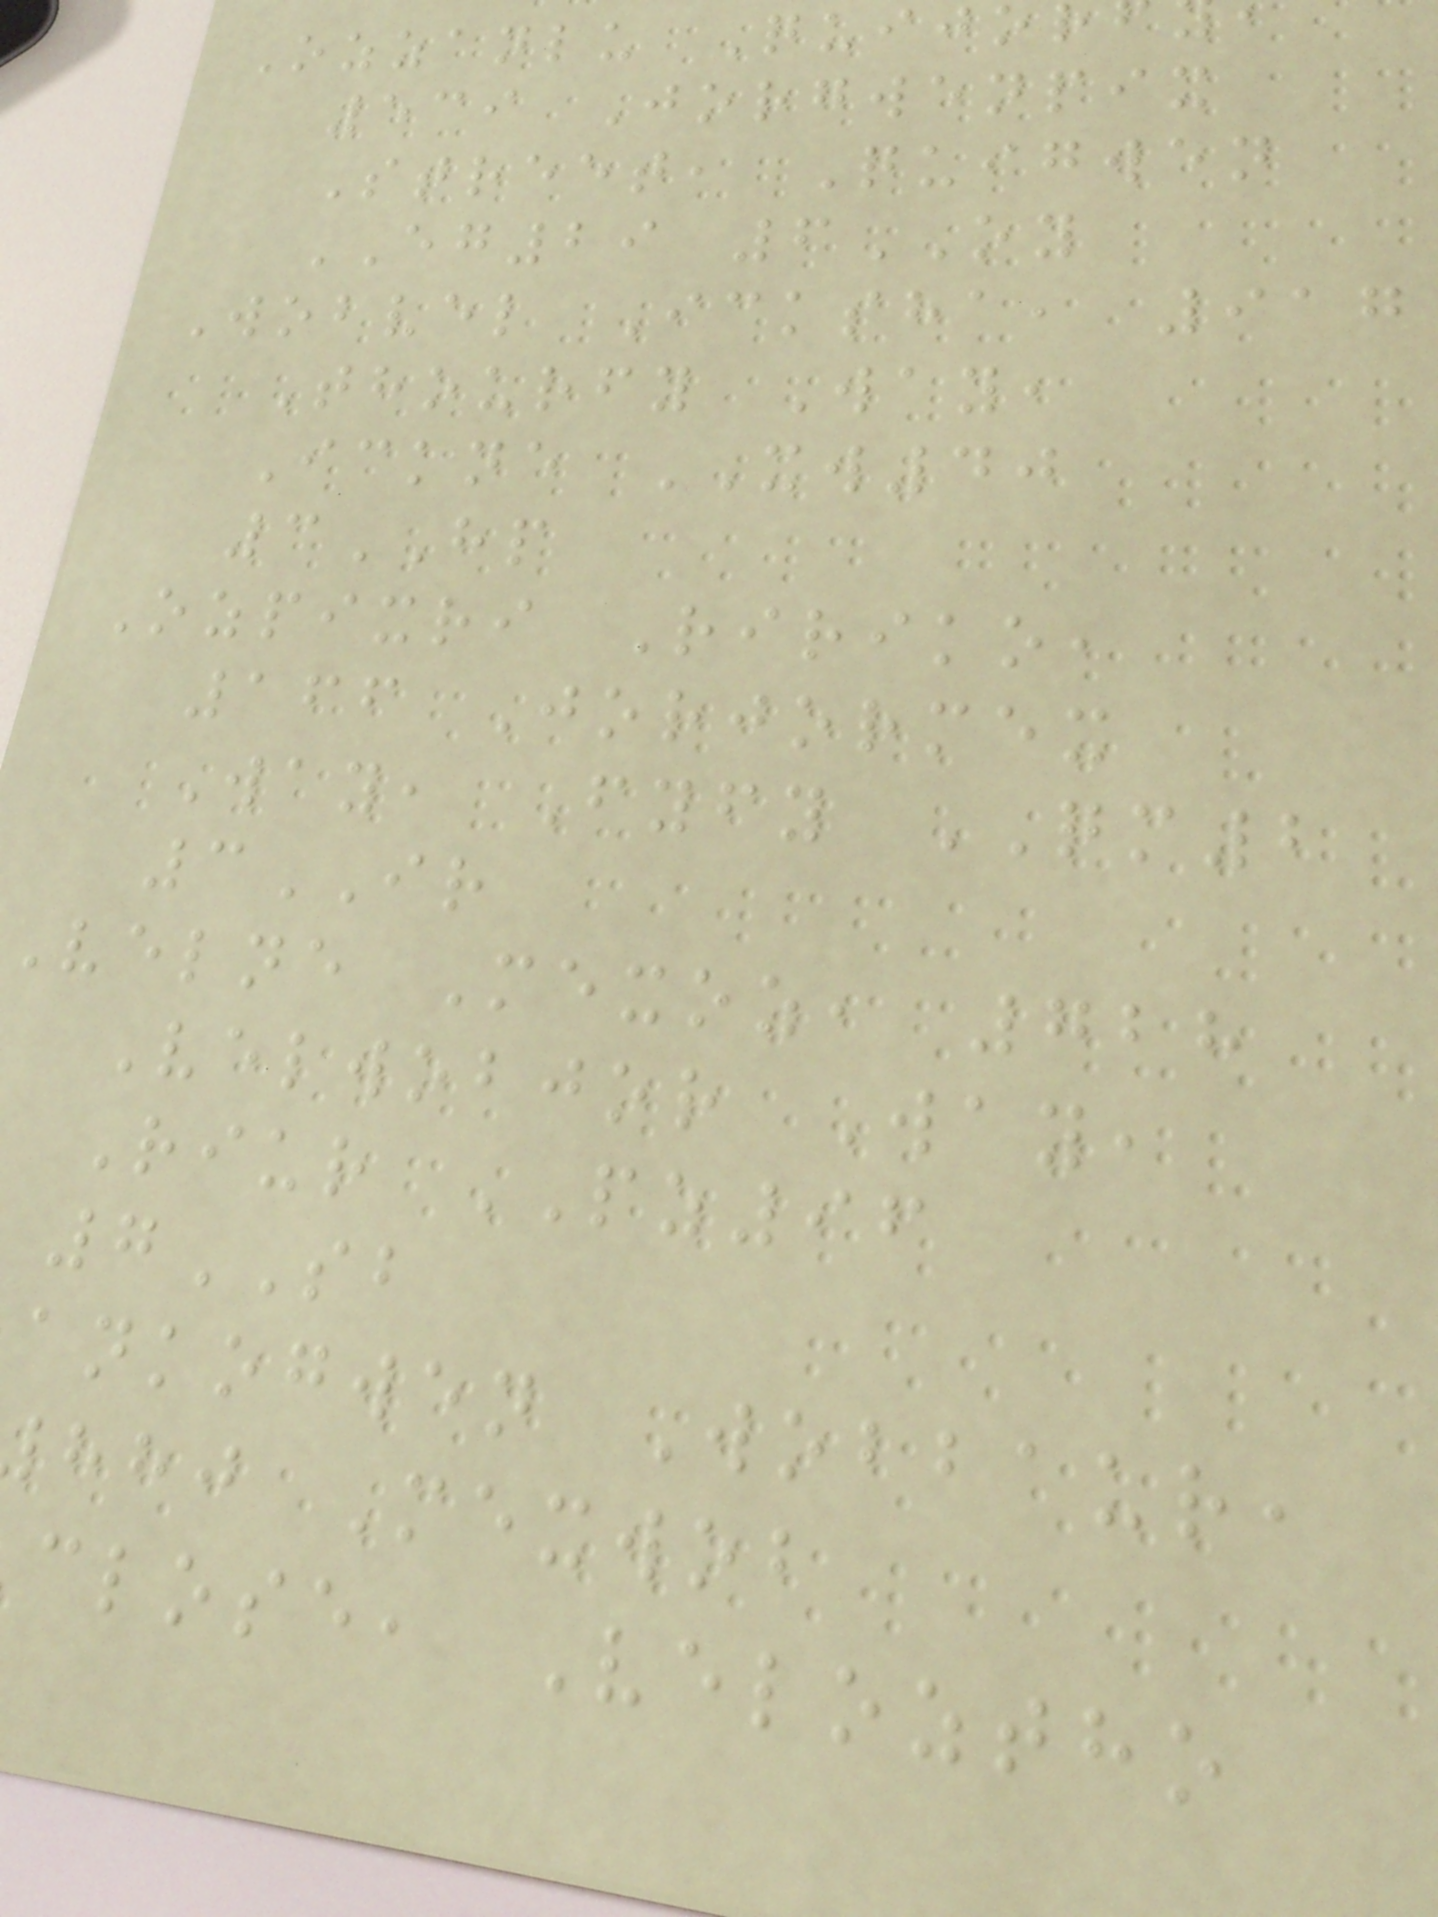Ozzanlu Quijo
539 Jorgwenpix
Street, Quigwen
EG29 6OY
Wobvel Icksha, 917
Thourfy Way,
Ickne XW40
3HP
Ozpixri Ririko,
166 Jorjormex
Way, Fyfy QM2
3IR
Velne Mexoz, 728
Velwobjor Way,
Riur PZ96
7SB
ankogwen Wobbaur,
hhj Mexwob
close, Veloztho
